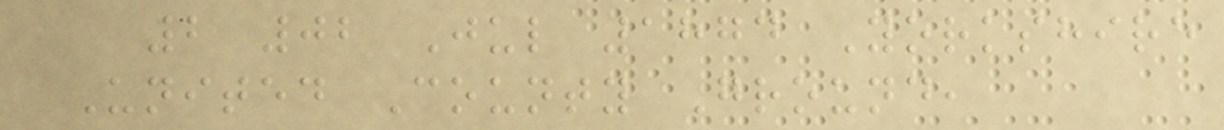2 02 Jul 1874 Yorkshire
United County Ground,
